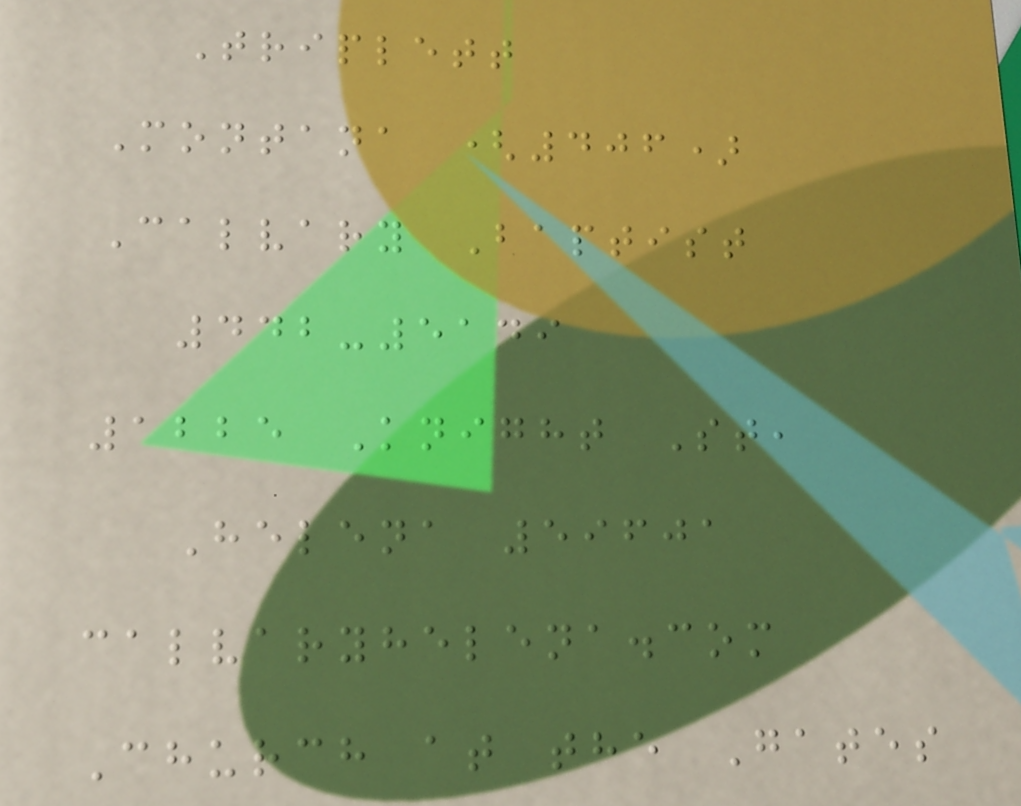Triplett
Montana (406)
Calvary Baptist
442-5149
1225 Knight St,
Helena 59601
calvaryhelena.com
Church at the Gates
